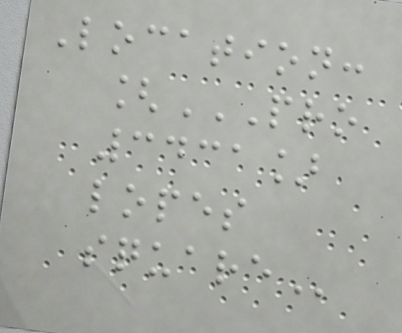Location:
[PRO
3431]
LOPES
SQUARE
